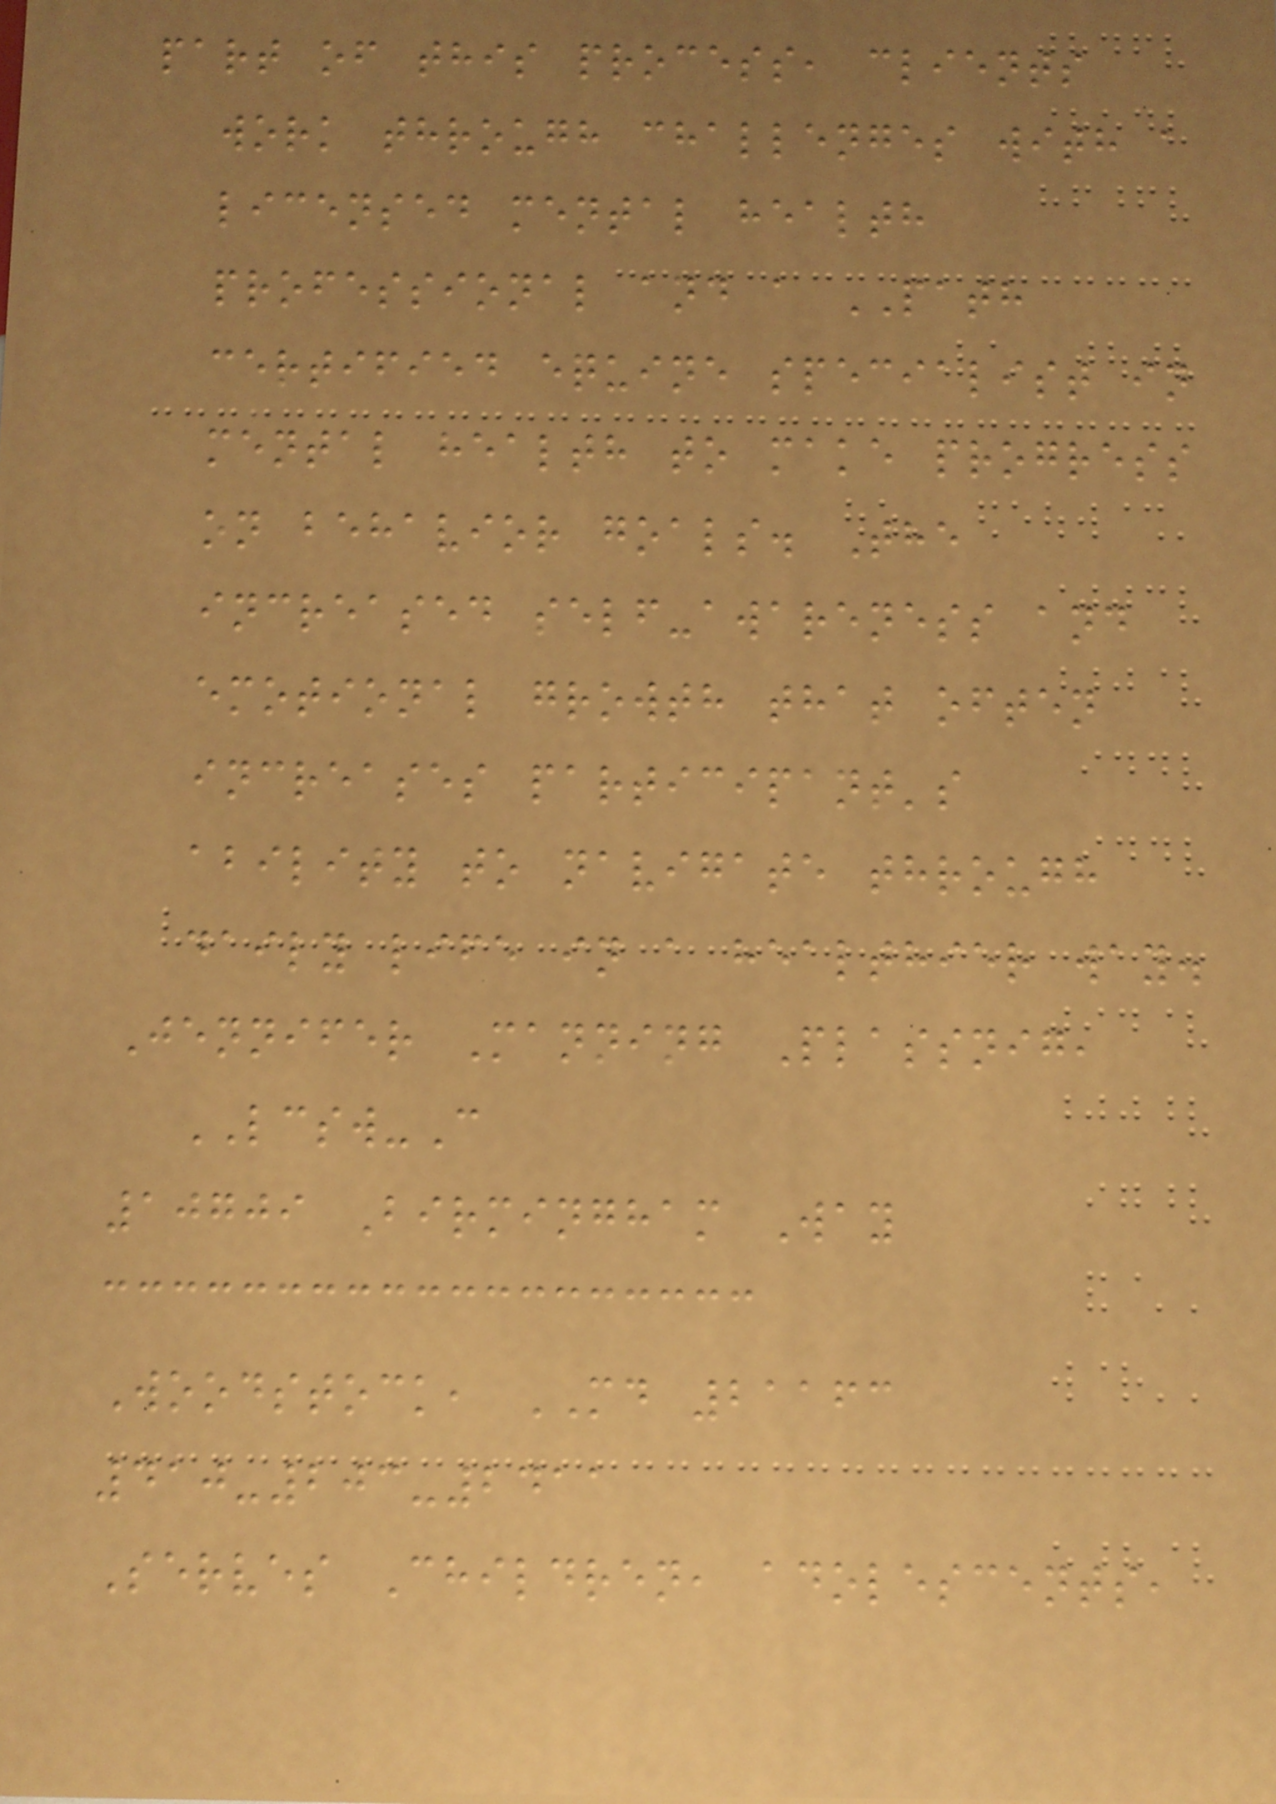part of this process, clients
work through challenges with a
licensed mental health
professional and a PATH
certified equine specialist in
mental health to make progress
on behavior goals. The
increased self-awareness and
emotional growth that often
increases participant's
ability to navigate through
daily life in a healthier way.
Jennifer Manning Plassnig,
LCSW-C
10709 Birmingham Way
Woodstock, MD 21163
410-203-2411
Serves Children, adolescents,
